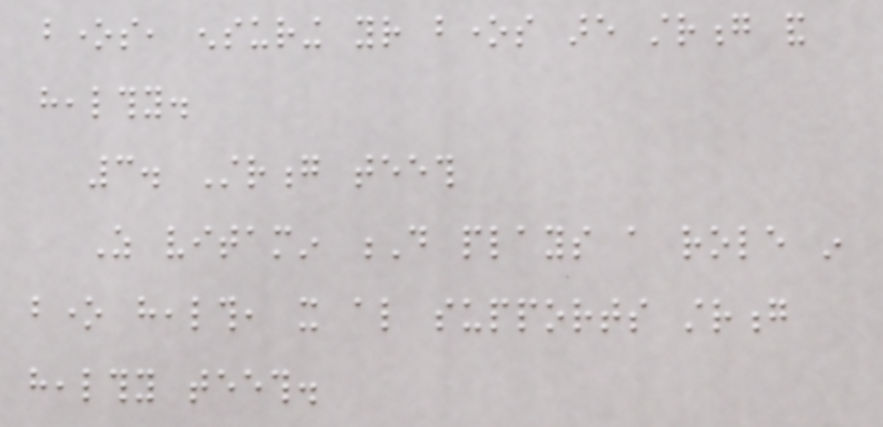bones, ensuring your bones are strong and
healthy.
3. Strong teeth
As vitamin D plays a role in
bone health, it also supports strong
healthy teeth.
